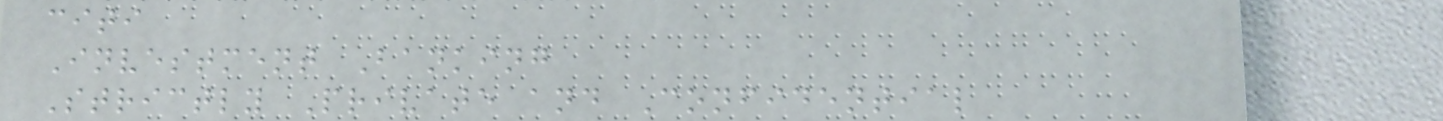citi
Investment Banking
Strictly Private and Confidential
